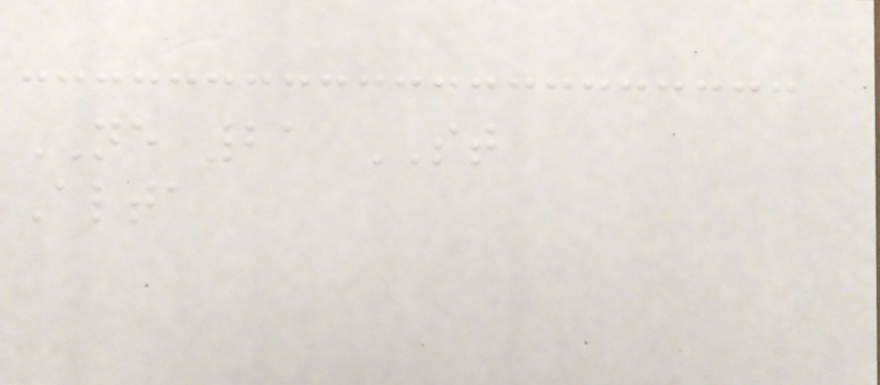NE 21 ST
Alta
